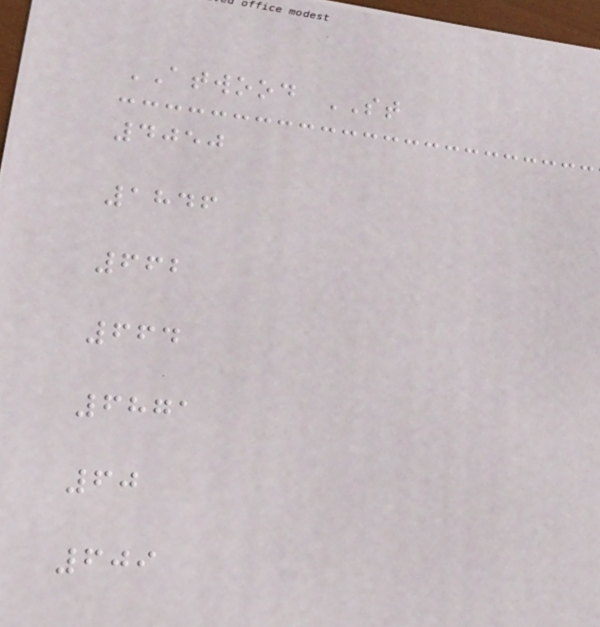ATWOOD ST
4050
1846
662
664
6871
60
609
